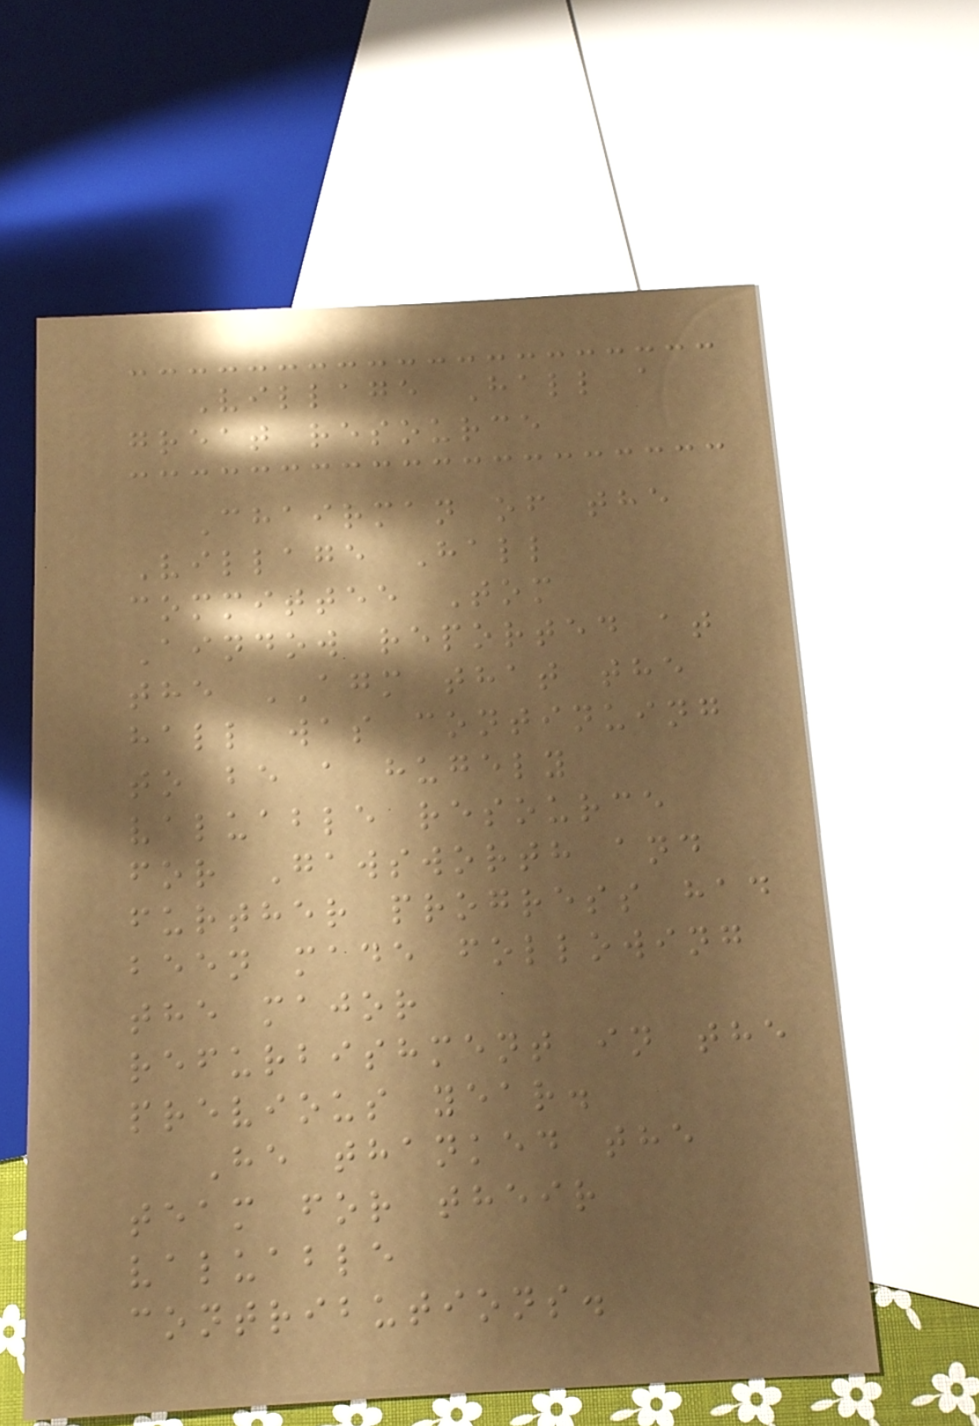Village Hall a
great resource
Chairman of the
Village Hall
committee Tom
Aindow reported at
the AGM that the
hall was continuing
to be a hugely
valuable resource
for Gawsworth and
further progress had
been made following
the major
refurbishment in the
previous year.
He thanked the
team for their
valuable
contributions.
